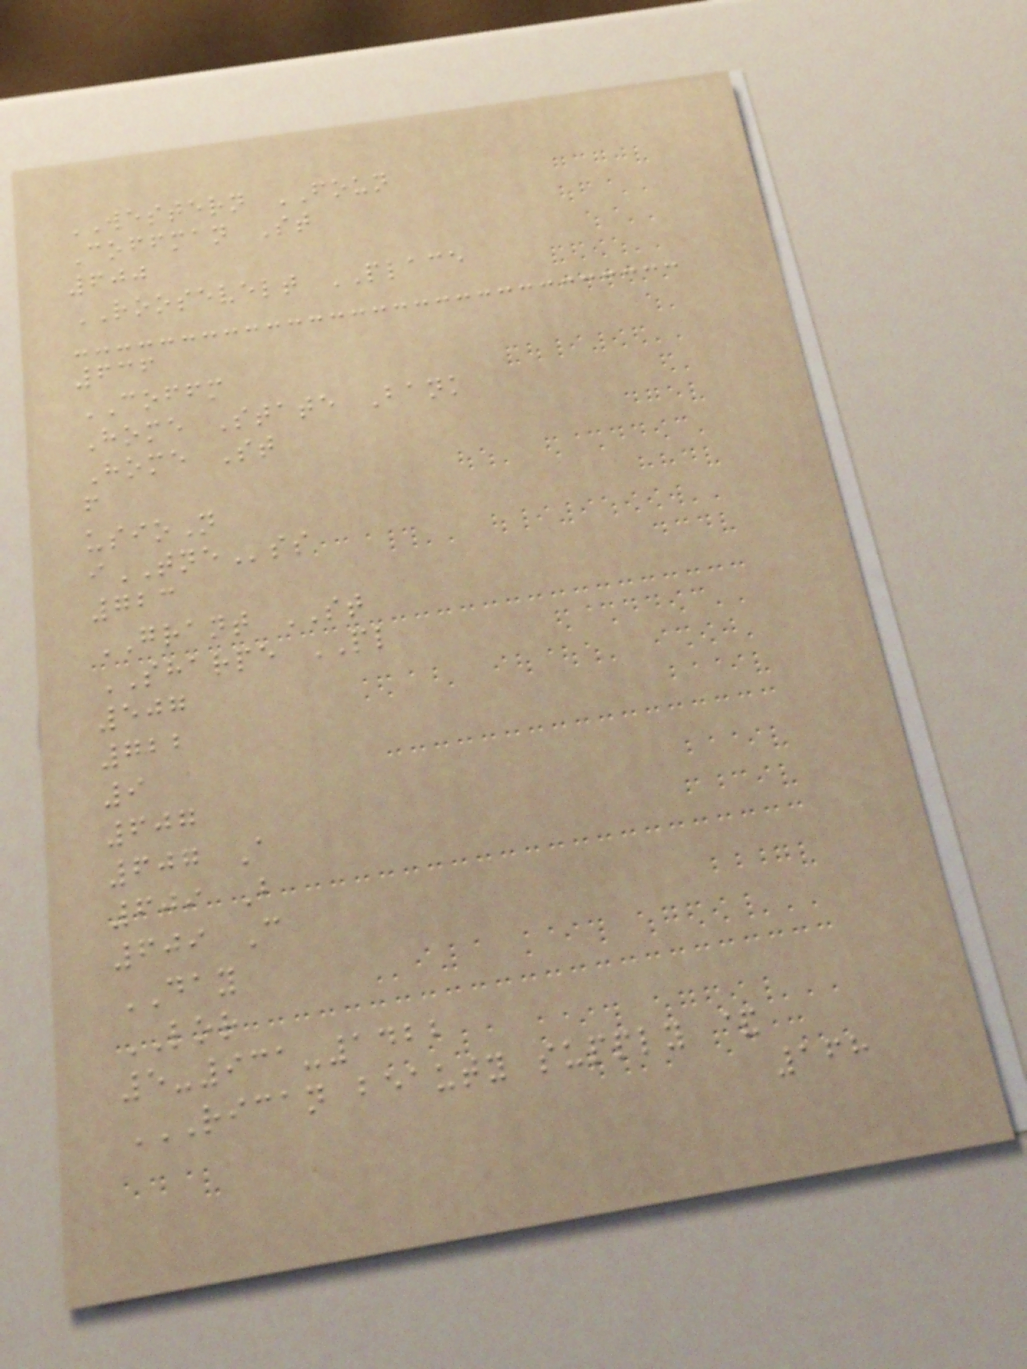WESTERN FOUN
Coffman St
600
ROOSEVELT PLACE
636
COFFM
Home State Bank
Home St
f
usioN
iTNEss
723
GRANT ST
SHARPE PL
507
722
9
607
607 A
609 B
609 C
DAY
LOR
5-931-1422
RICAN BEAUTY SUPPLY &
168
